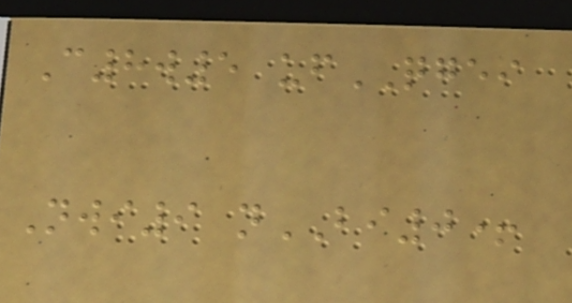C8w5 ufQGEI
Nwi9 nBI0+
